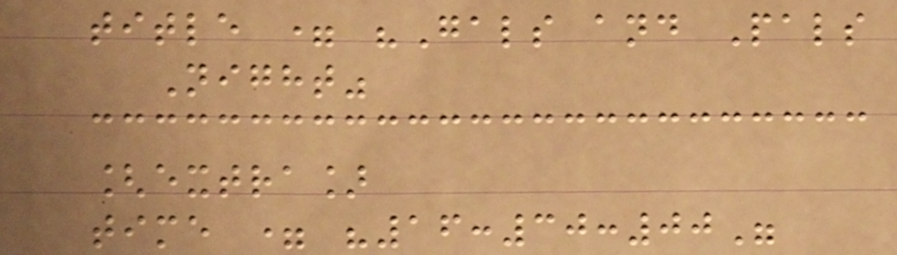title = "Gals and Pals
Night"
[extra]
time = "16:30:00"
